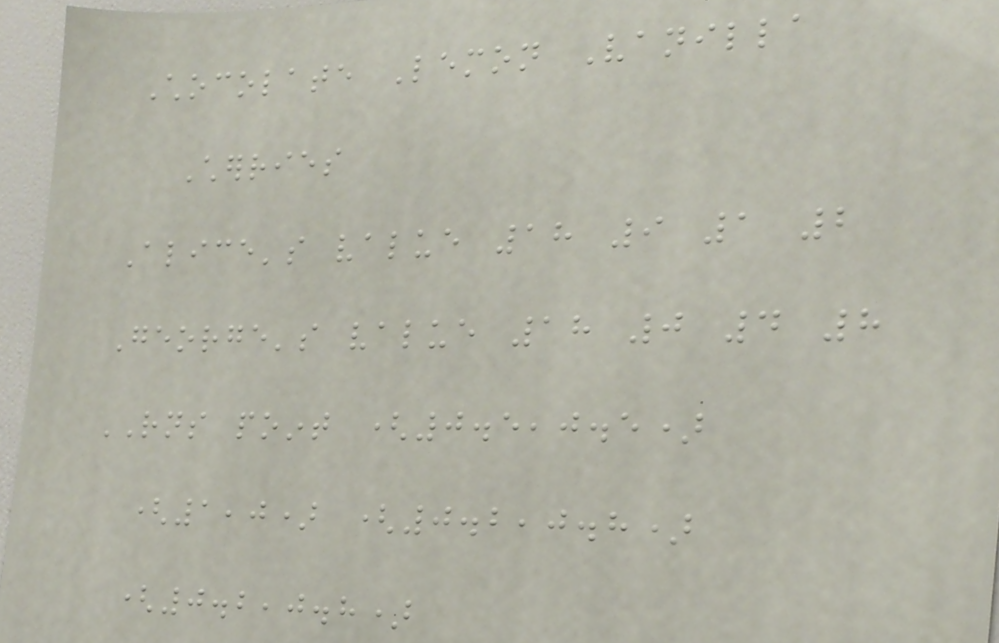Chocolate Lemon Vanilla
Cherries
Alice's value 18 9 1 2
George's value 18 0 4 8
RNS point (0.5,0.5)
(1,0) (0.2,0.8)
(0.2,0.8)
